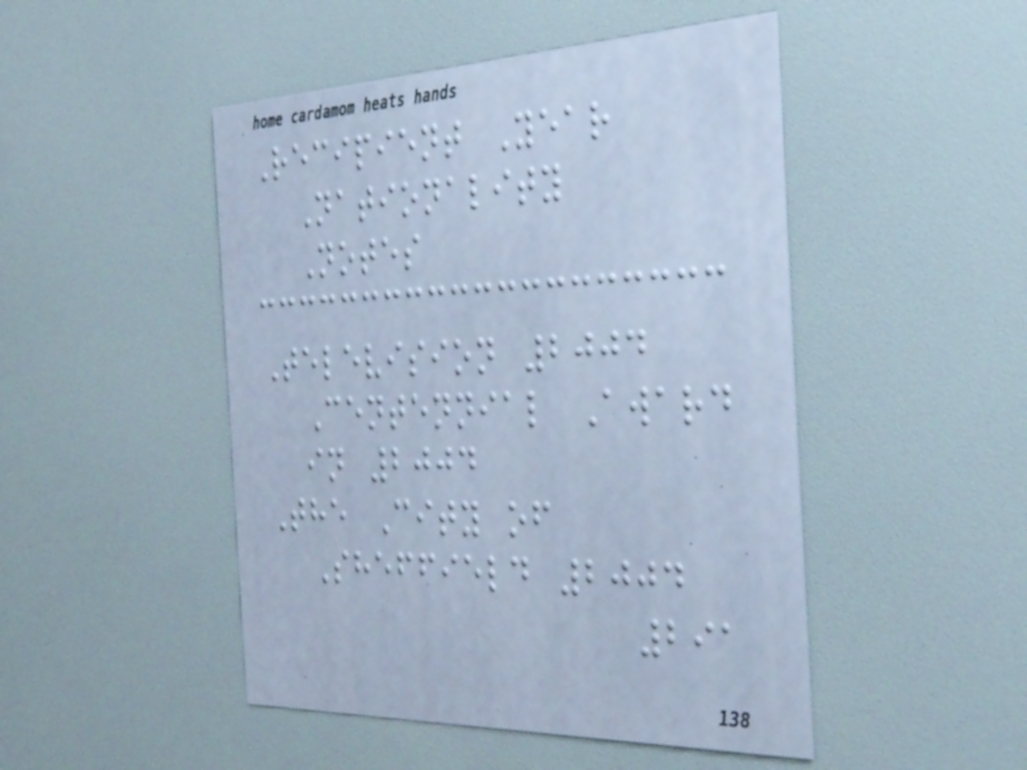Recipient Year
Nationality
Notes
Television 2004
Centennial Award
in 2004
The City of
Sheffield 2004
291
